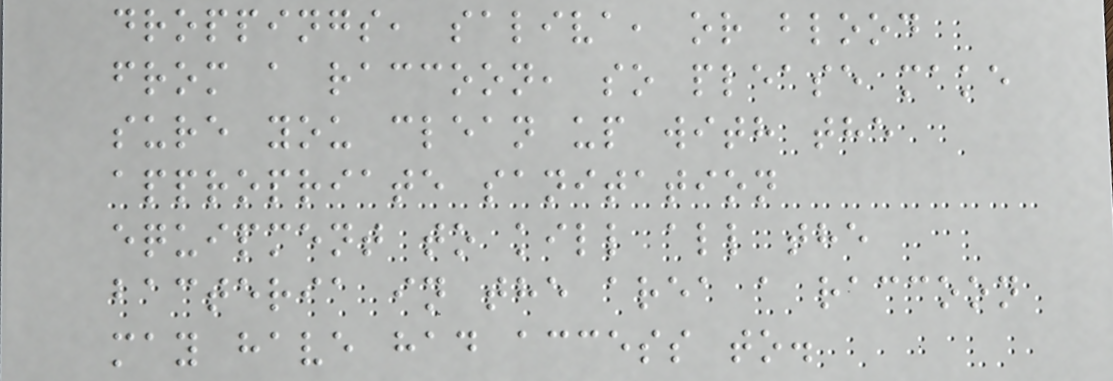droppings, saliva, or blood
from a raccoon, so please make
sure you clean up with the
appropriate sanitation
equipment to kill all the
bacteria in the area a raccoon
may have had access to.
